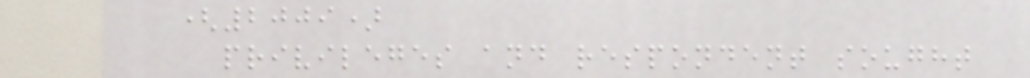(2009)
privileges and respondent sought
